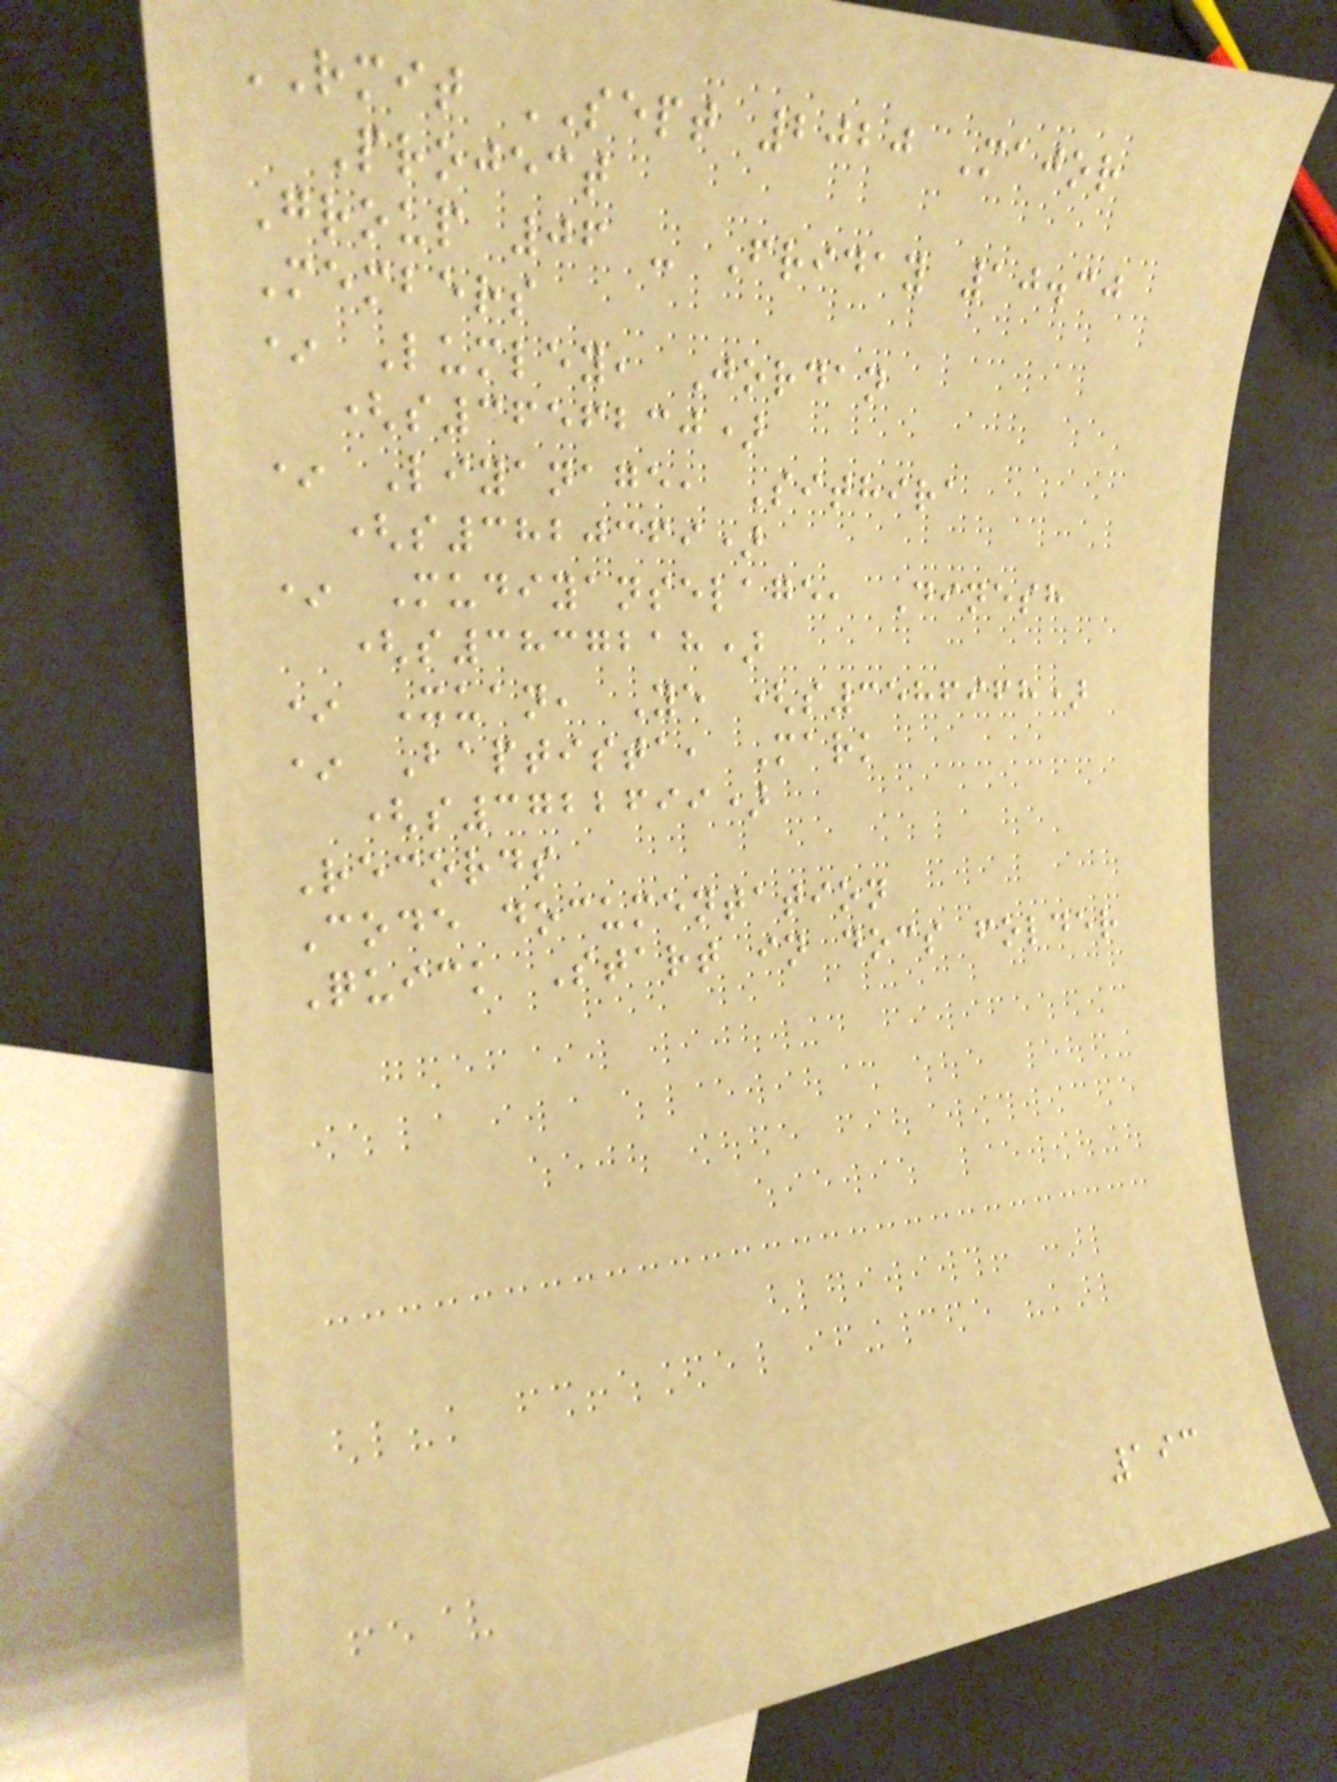RMIT SEPT 2020 Major
Project
Group 06 - Friday 10.30
Members
* Lumley, Jordan
(s3656230)
* Liyanage, Sithira
(s3820369)
* Mudiyanselage, Dinesh
(s3837218)
* Xuan, Ye (s3586968)
* Baptista, Mark
(s3722699)
Records
Code documentation
Quick Start in docs folder
193
